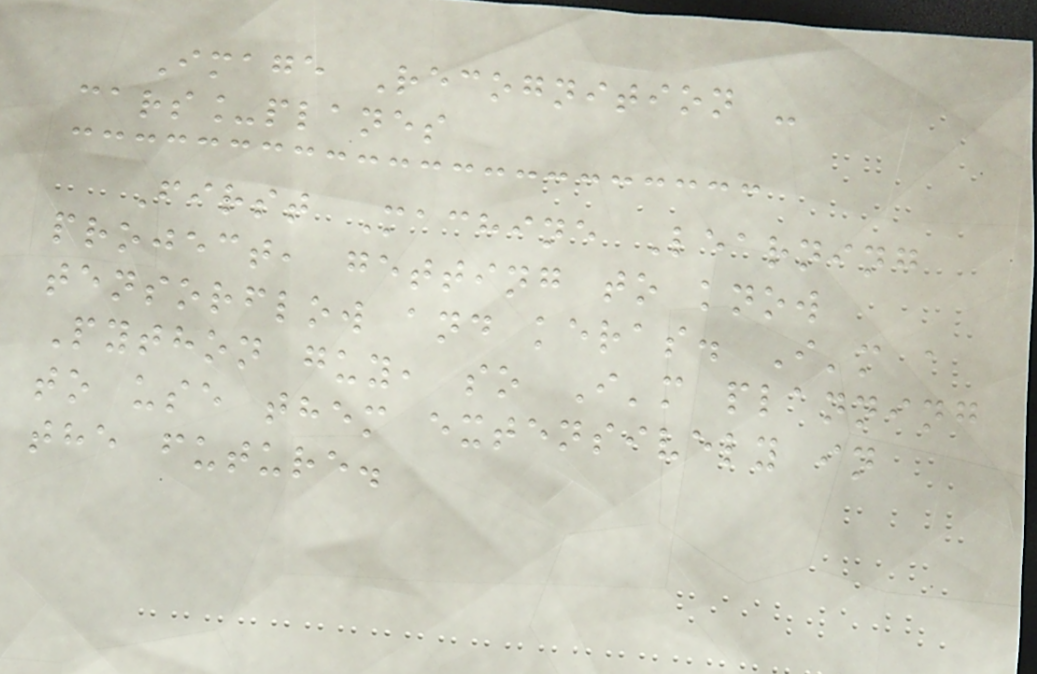Image Recognition -
cars_planes
First Machine Learning
project, getting to know
tensorflow and keras. I'm a
Python guy, so I'm planning
to use them extensively in
the future.
